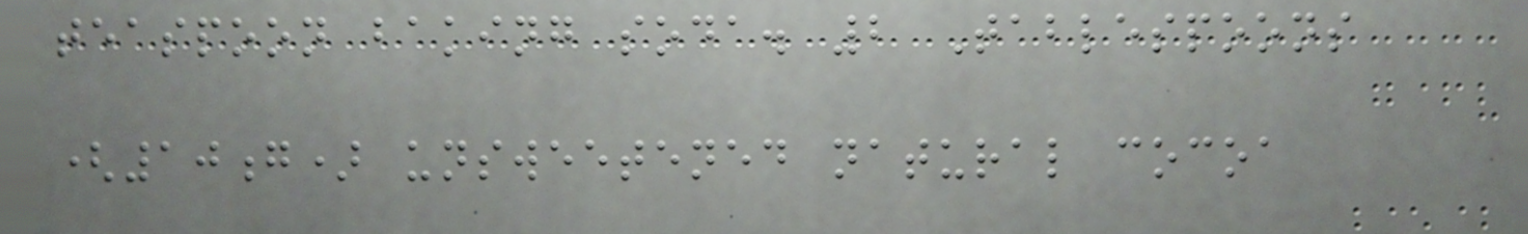teaspoon baking soda. 2 Tablespoons
(10g) unsweetened natural cocoa
